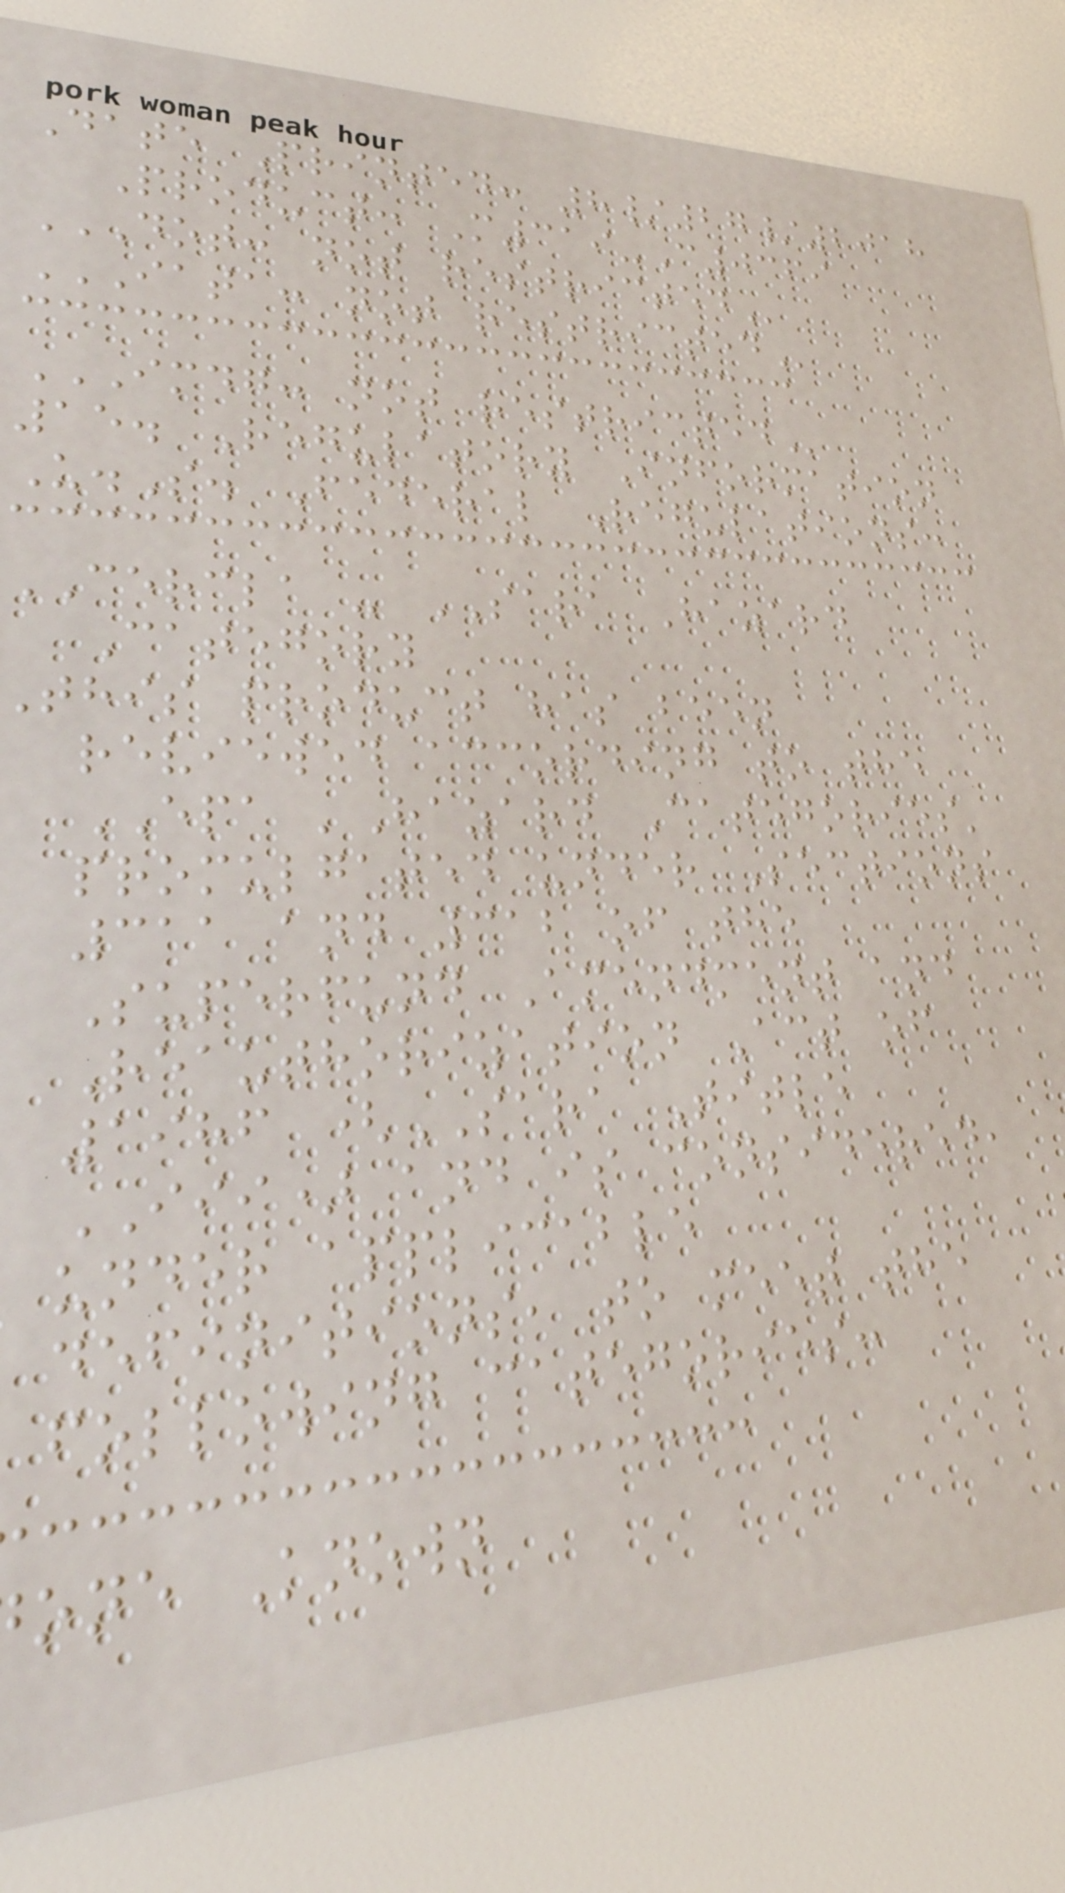Date Printed: 8/27/2018
Product: M319-C0369
DOT: NOT RESTRICTED
IATA: NOT RESTRICTED
IMDG: NOT RESTRICTED
15. Regulatory Information
U.S. Federal Regulations:
CERCLA - SARA Hazard
Category
this product has been
reviewed according to the
EPA 'Hazard Categories'
promulgated under Sections
311 and 312 of the
Superfund Amendment and
Reauthorization Act of
1986 (SARA Title
III) and is considered,
under applicable
definitions, to meet the
following categories:
one Known
